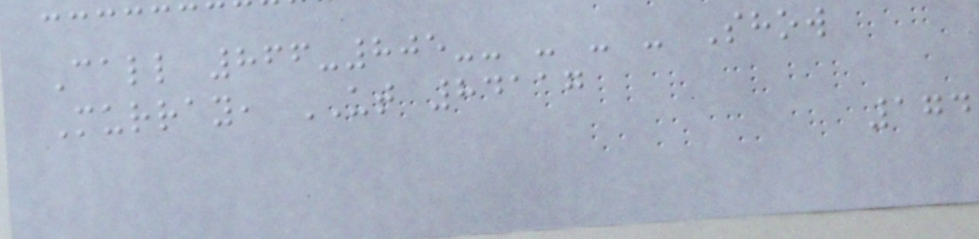Call 866-805-- - - - Show
Murray, UT 84117
174
